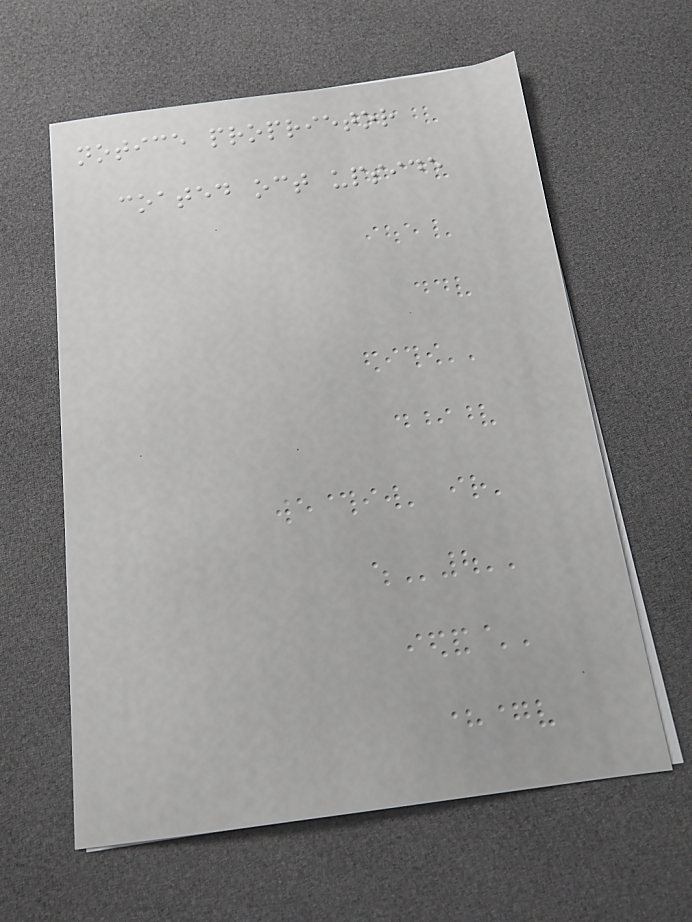notice proprietor
coated oct upside
